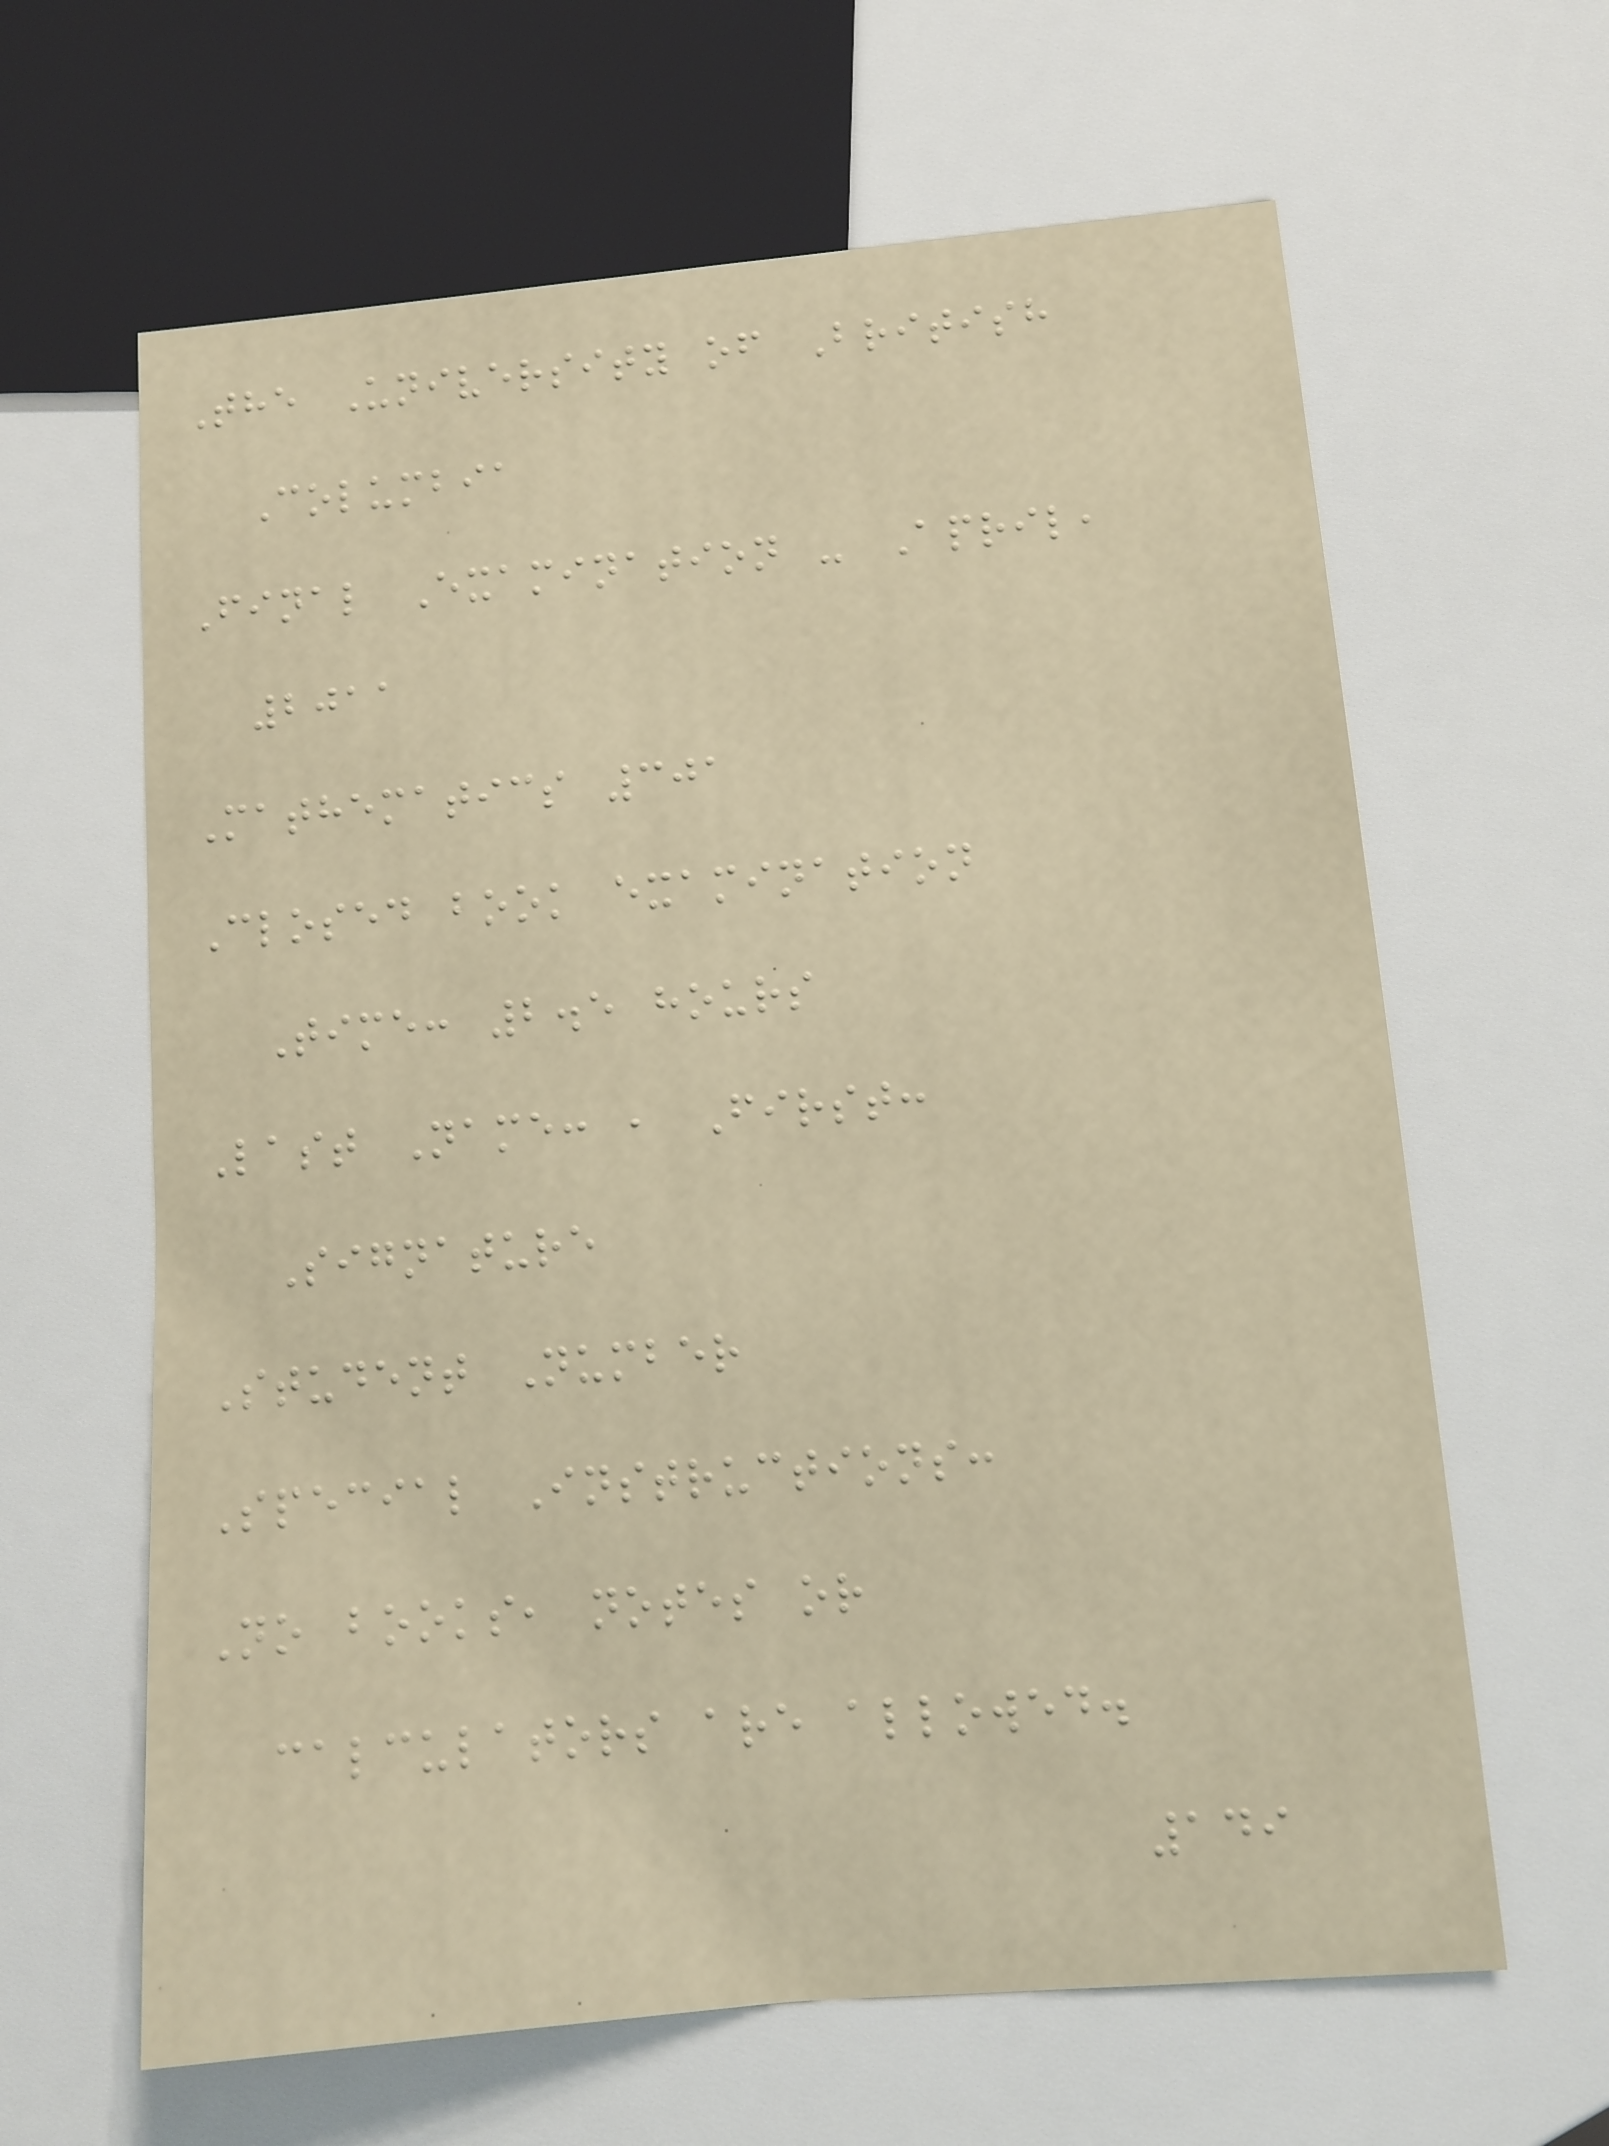The University of British
Columbia
Final Examination - April,
2011
Mathematics 301
Closed book examination
Time: 2.5 hours
Last Name: , First:
Signature
Student Number
Special Instructions:
No books, notes or
calculators are allowed.
149
